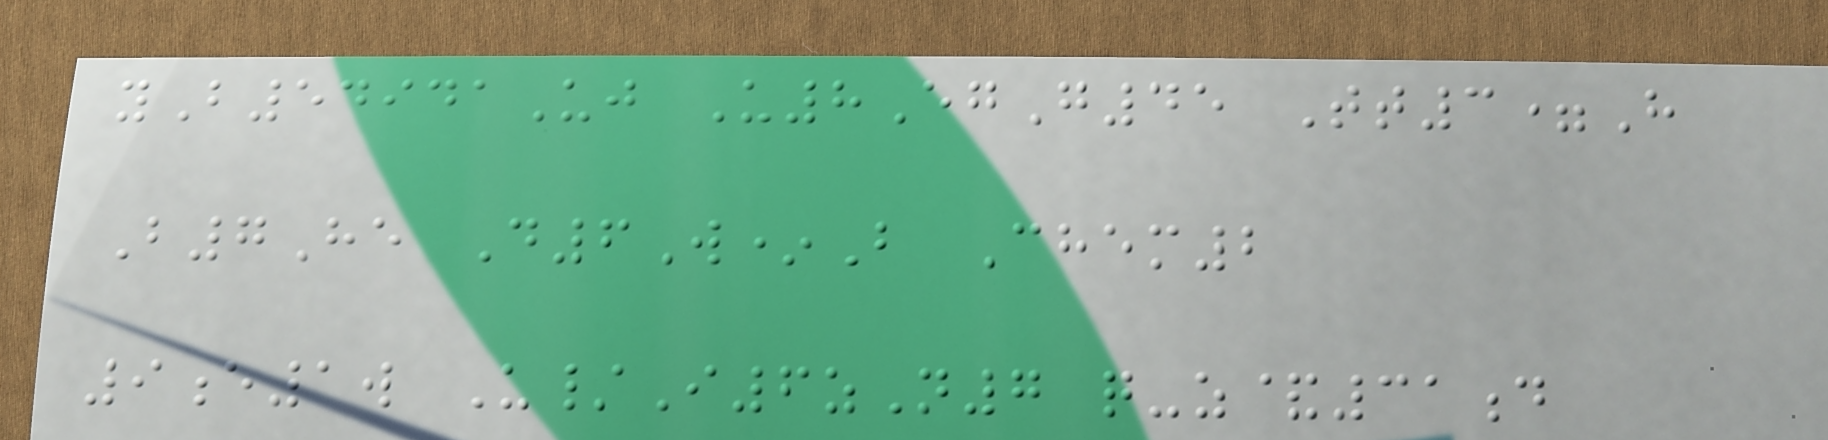yB54941Uj U8EgG45 Tt3=H
B7He D6W*B Chem2
9e1w U/I6zN7 q-z&31d
